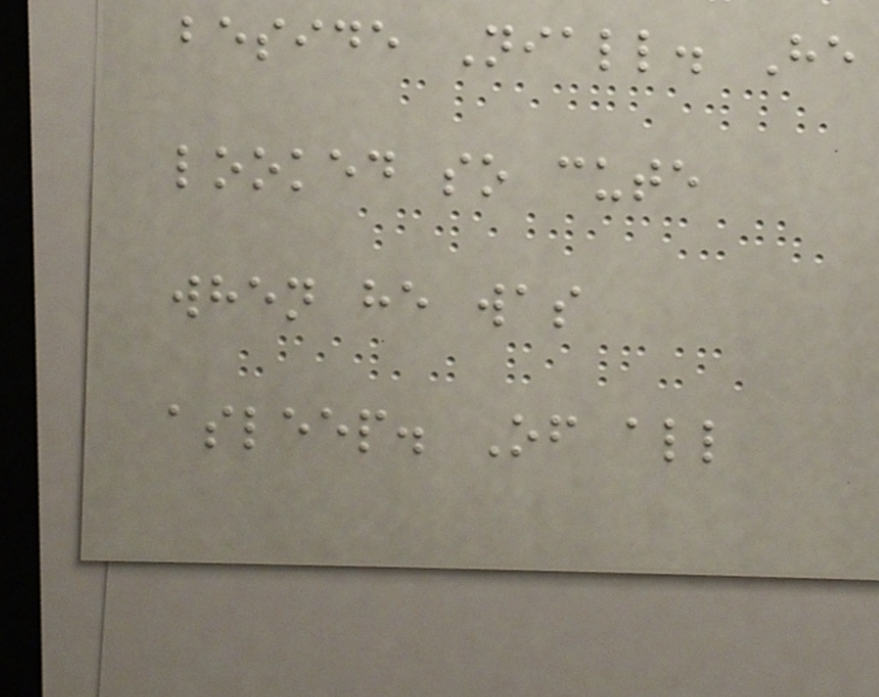beside Niall. He
looked so cute
when he was
asleep. Of all
